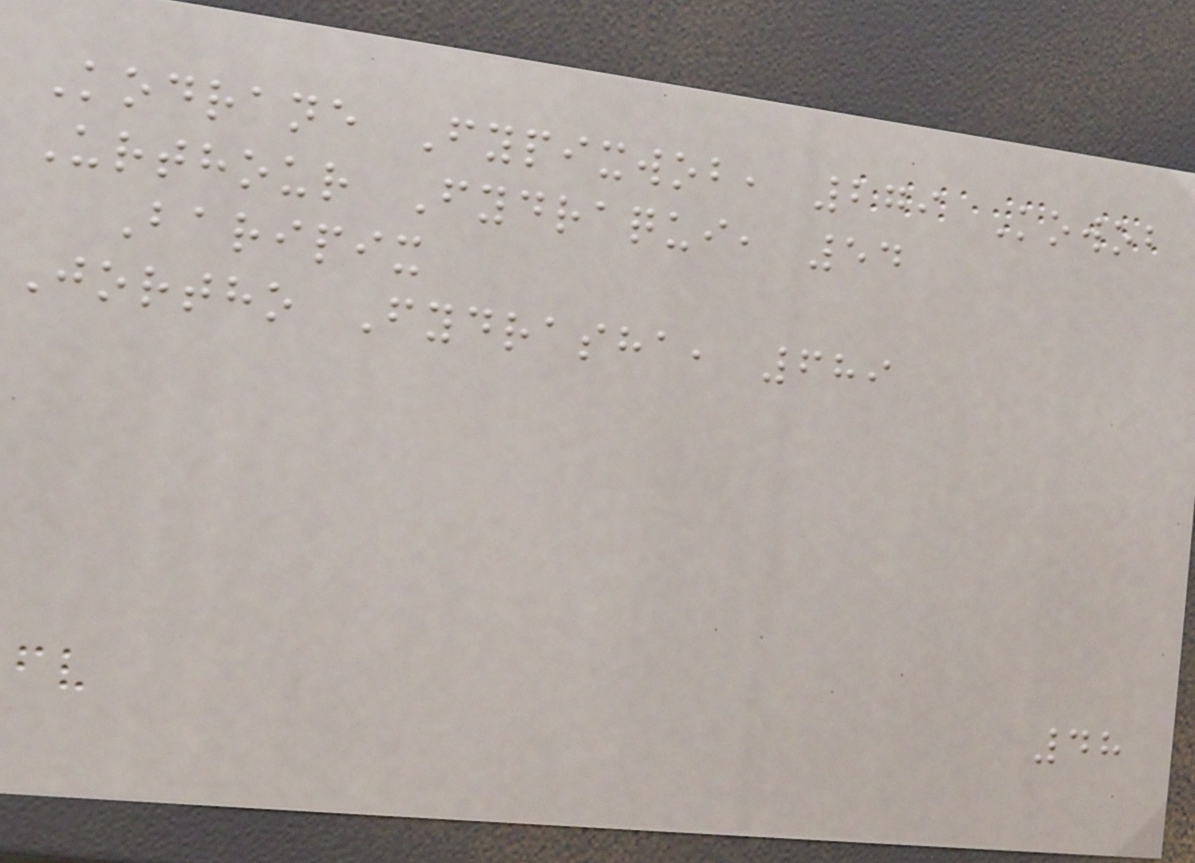Kodrane Fypixwob, 279 Kowob
Urthour Fydraqui, 54
Baripix
Jortho Fydrasha, 689
48
